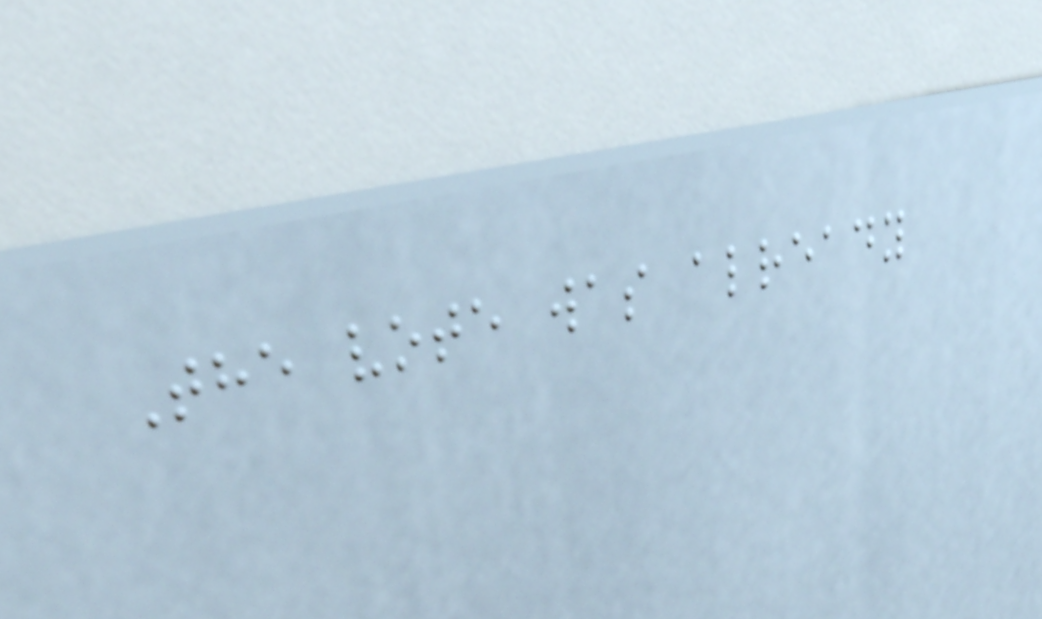The vote was already
